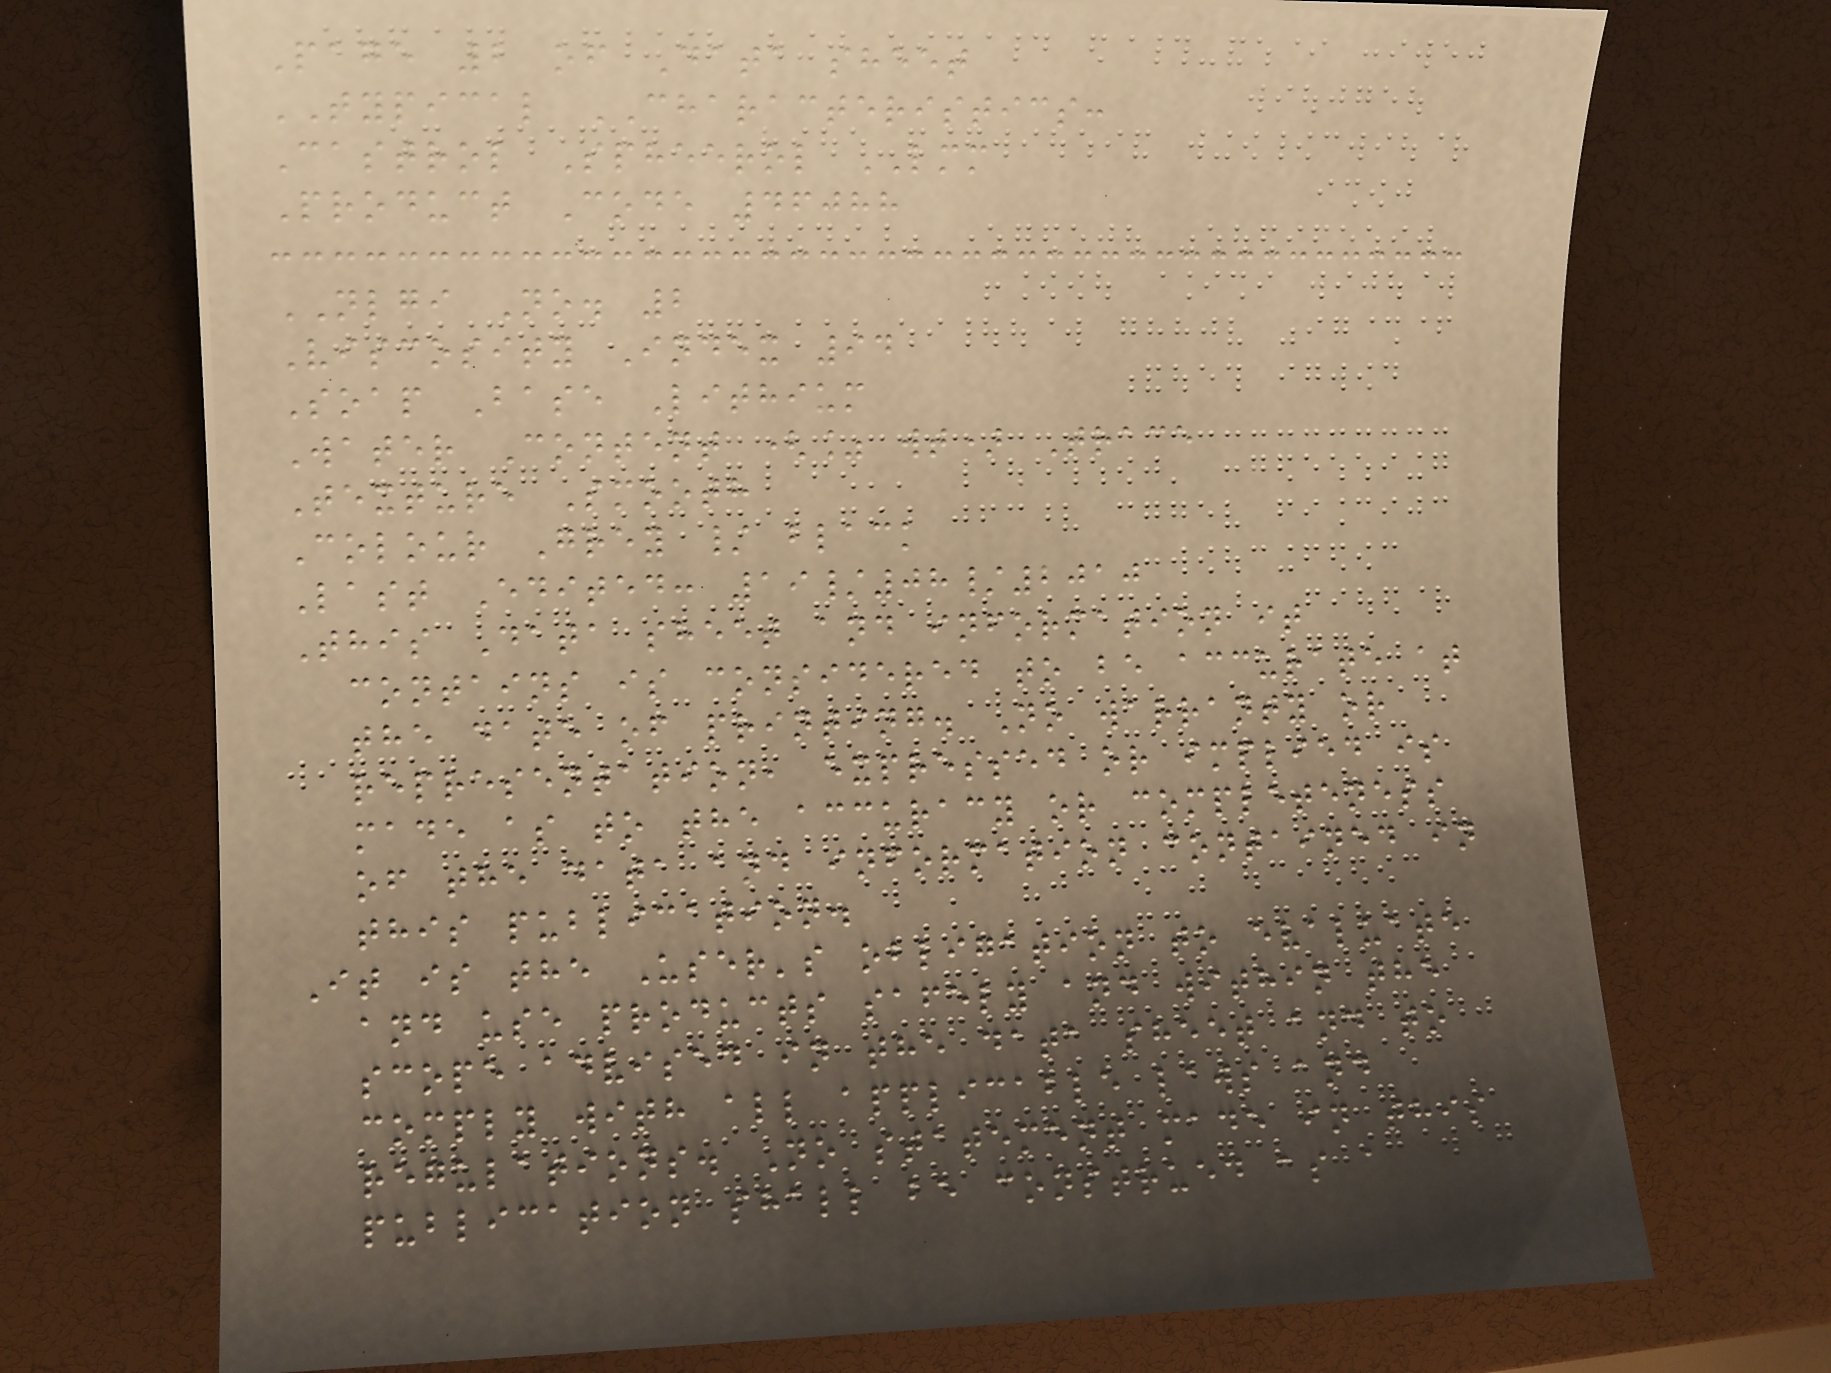Page 2 of Data sheet
TYPICAL CHARACTERISTICS:
Castrol Spheerol LMM
Product Code 46088
NLGI No. 2
Viscosity Index 94
Soap Base Lithium
Water Content (% wt) Trace
Texture Smooth
Colour Grey / black
Last Edited: 19/08/2010
This Data sheet and information it
contains is considered to be accurate at
the date of printing. No warranty or
representation, expressed or implied is
made as to the accuracy or completeness
of the data and information contained in
this publication.
It is the User's obligation to evaluate
and use products safely and within the
scope advised in the data sheet and to
comply with all applicable laws and
regulations. No statement made in this
publication shall be construed as a
